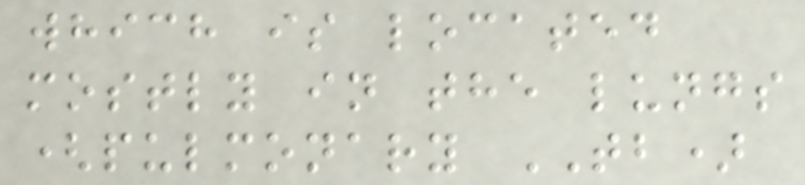which is located
mostly in the lungs
(pulmonary TB)
